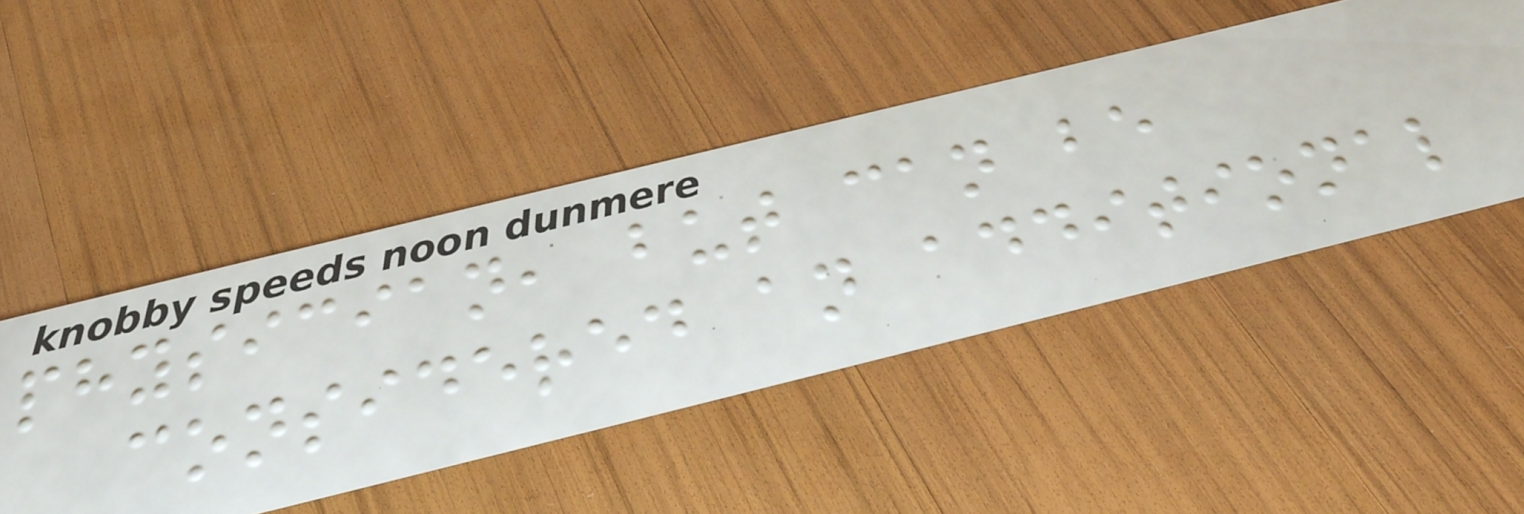physician, but can be
considered an additional
